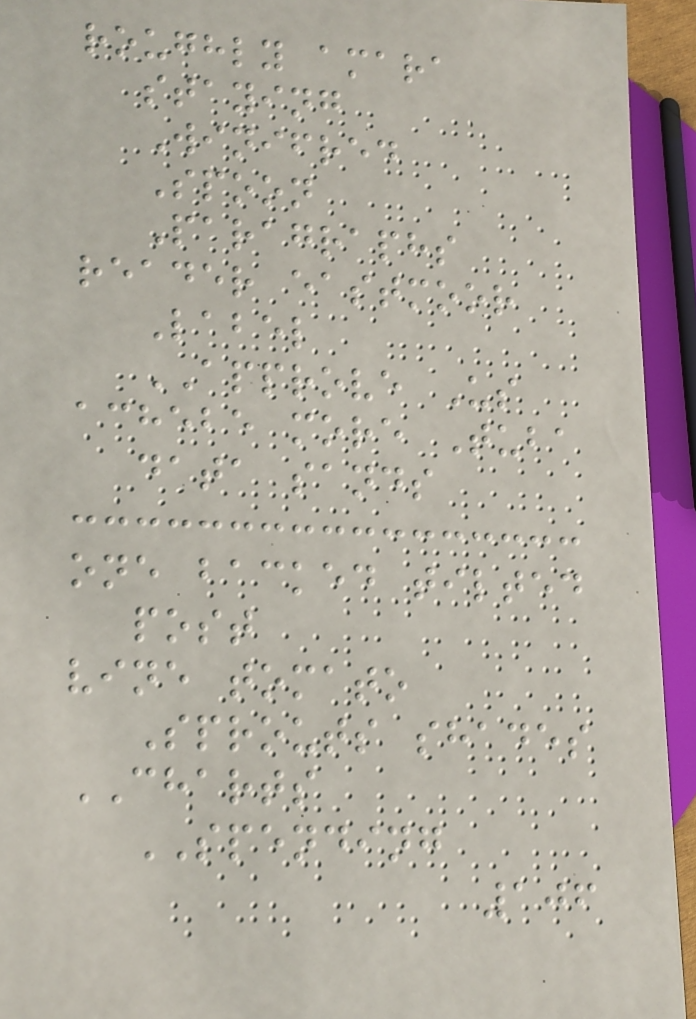roughly amara
staying
Winifred
Spoon
Paragraphs
reader eastmoor
Label
APPROVE Us
achebe more Tuba
data sands
one backed tilted
post
vine tomato
Sprouts shades
CHARTS
SPENDING
106
